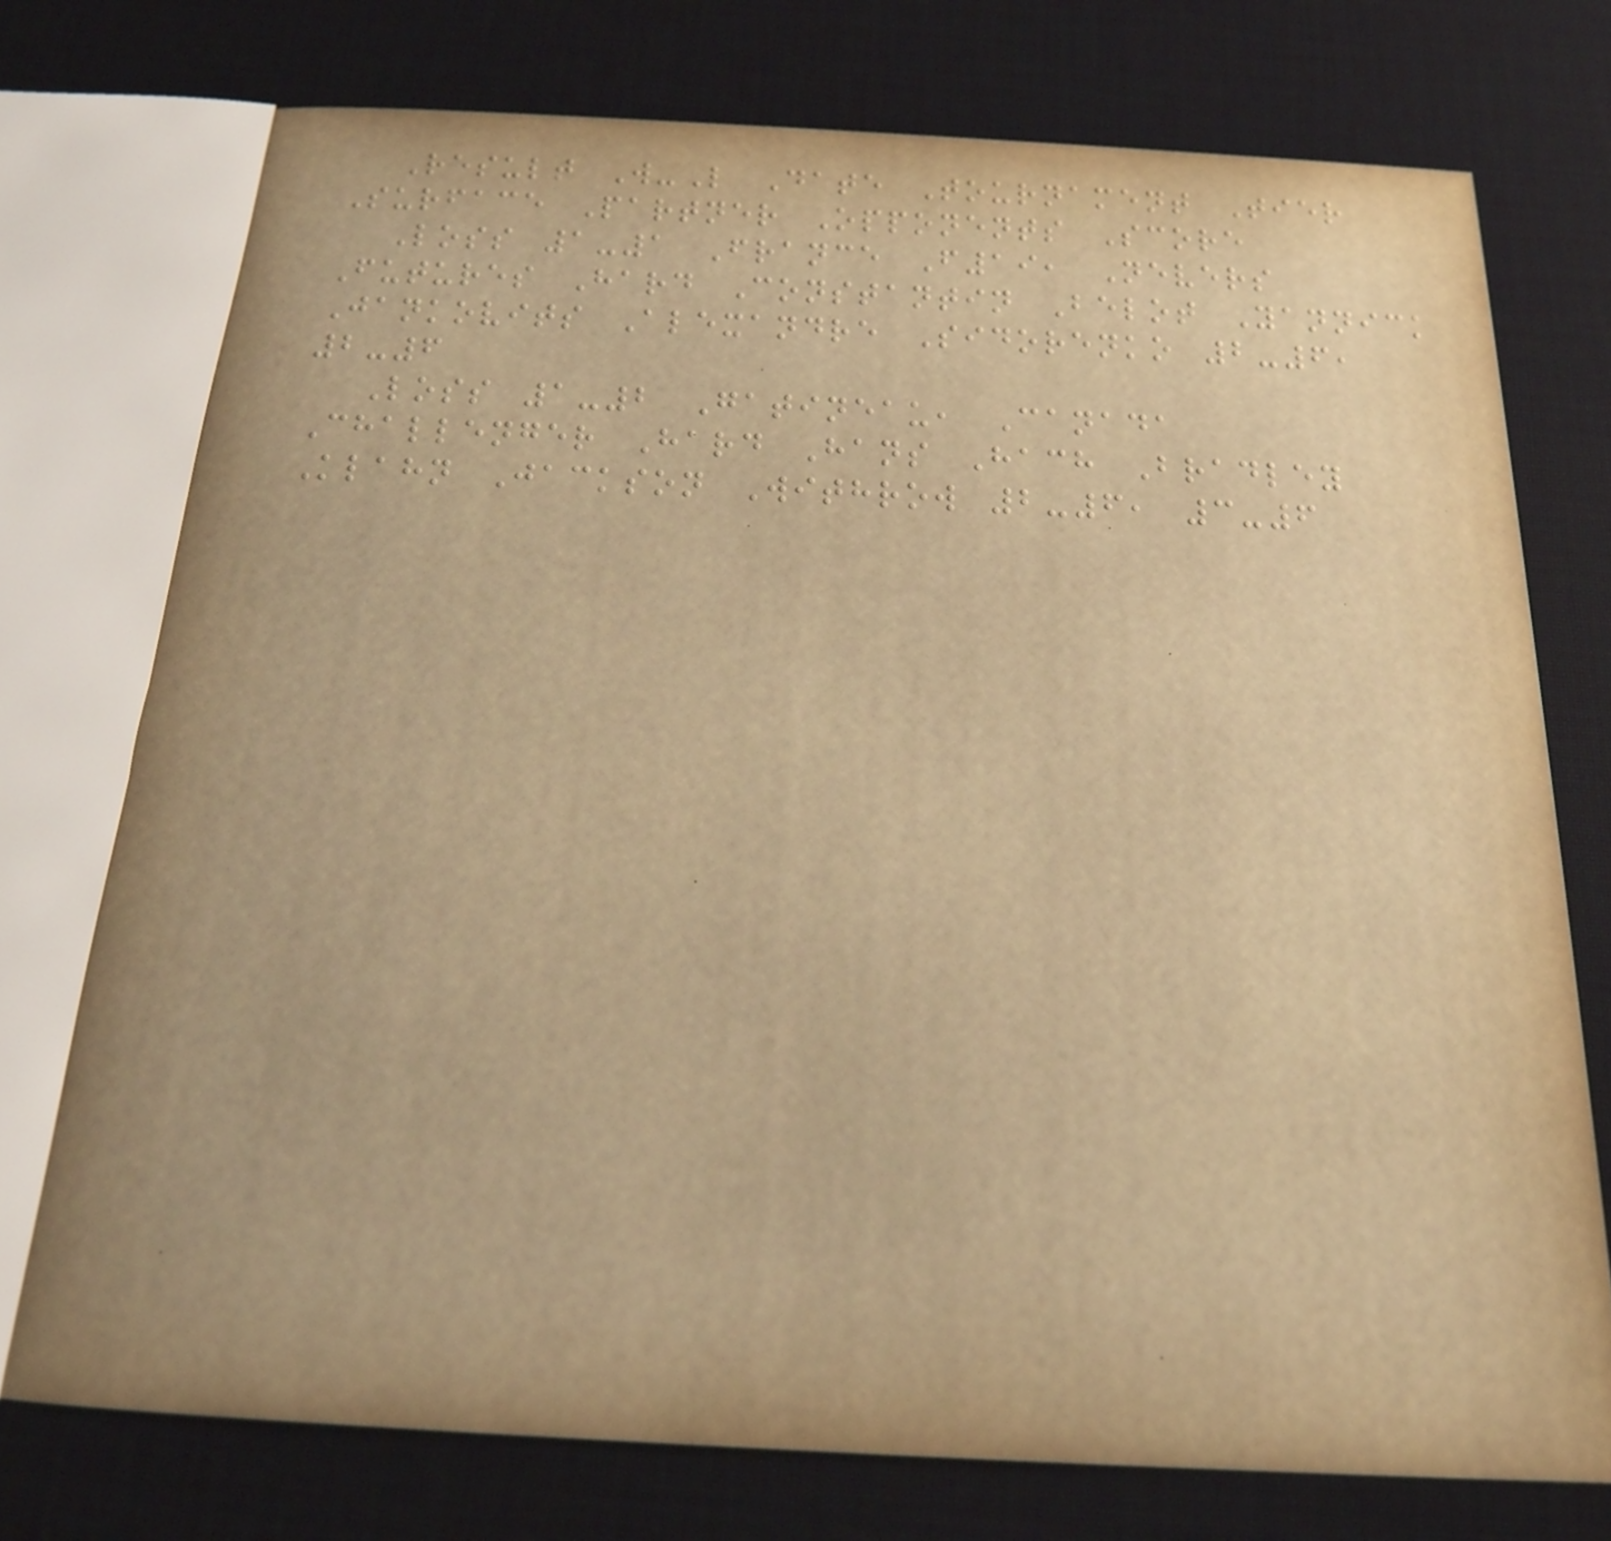Result W-L Date Tournament Tier
Surface Partner Opponents Score
Loss 1-1 France F19, Nevers
Futures Hard Constantin Belot Yannick
Jankovits Alexandre Sidorenko 2-6,
2-6
Loss 1-2 Gatineau, Canada
Challenger Hard Hans Hach Bradley
Klahn Jackson Withrow 2-6, 3-6
